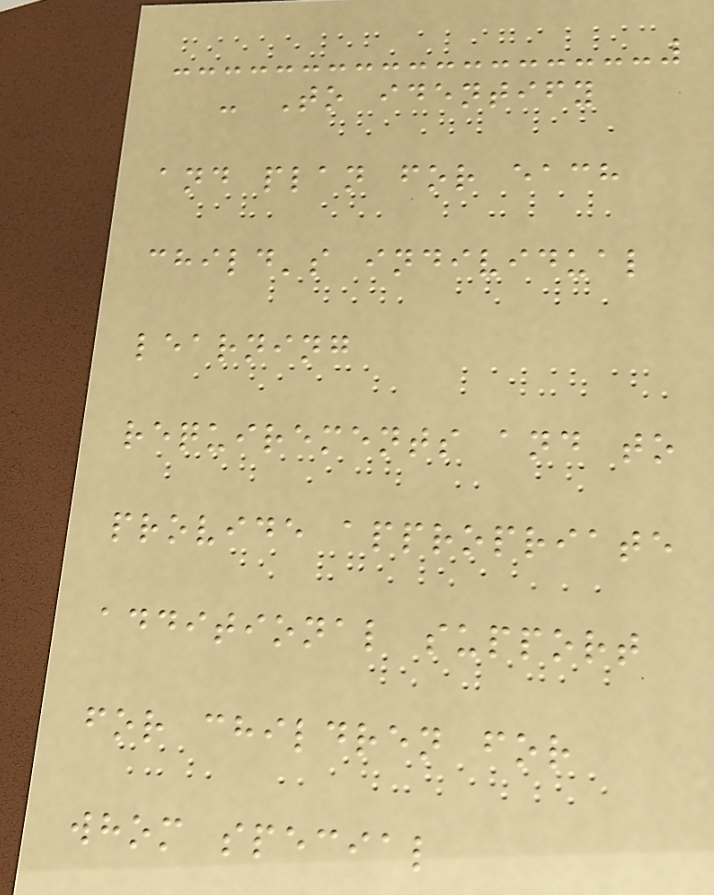- To identify
and plan for each
child's individual
learning
requirements and to
provide appropriate
additional support
for children for
whom special
